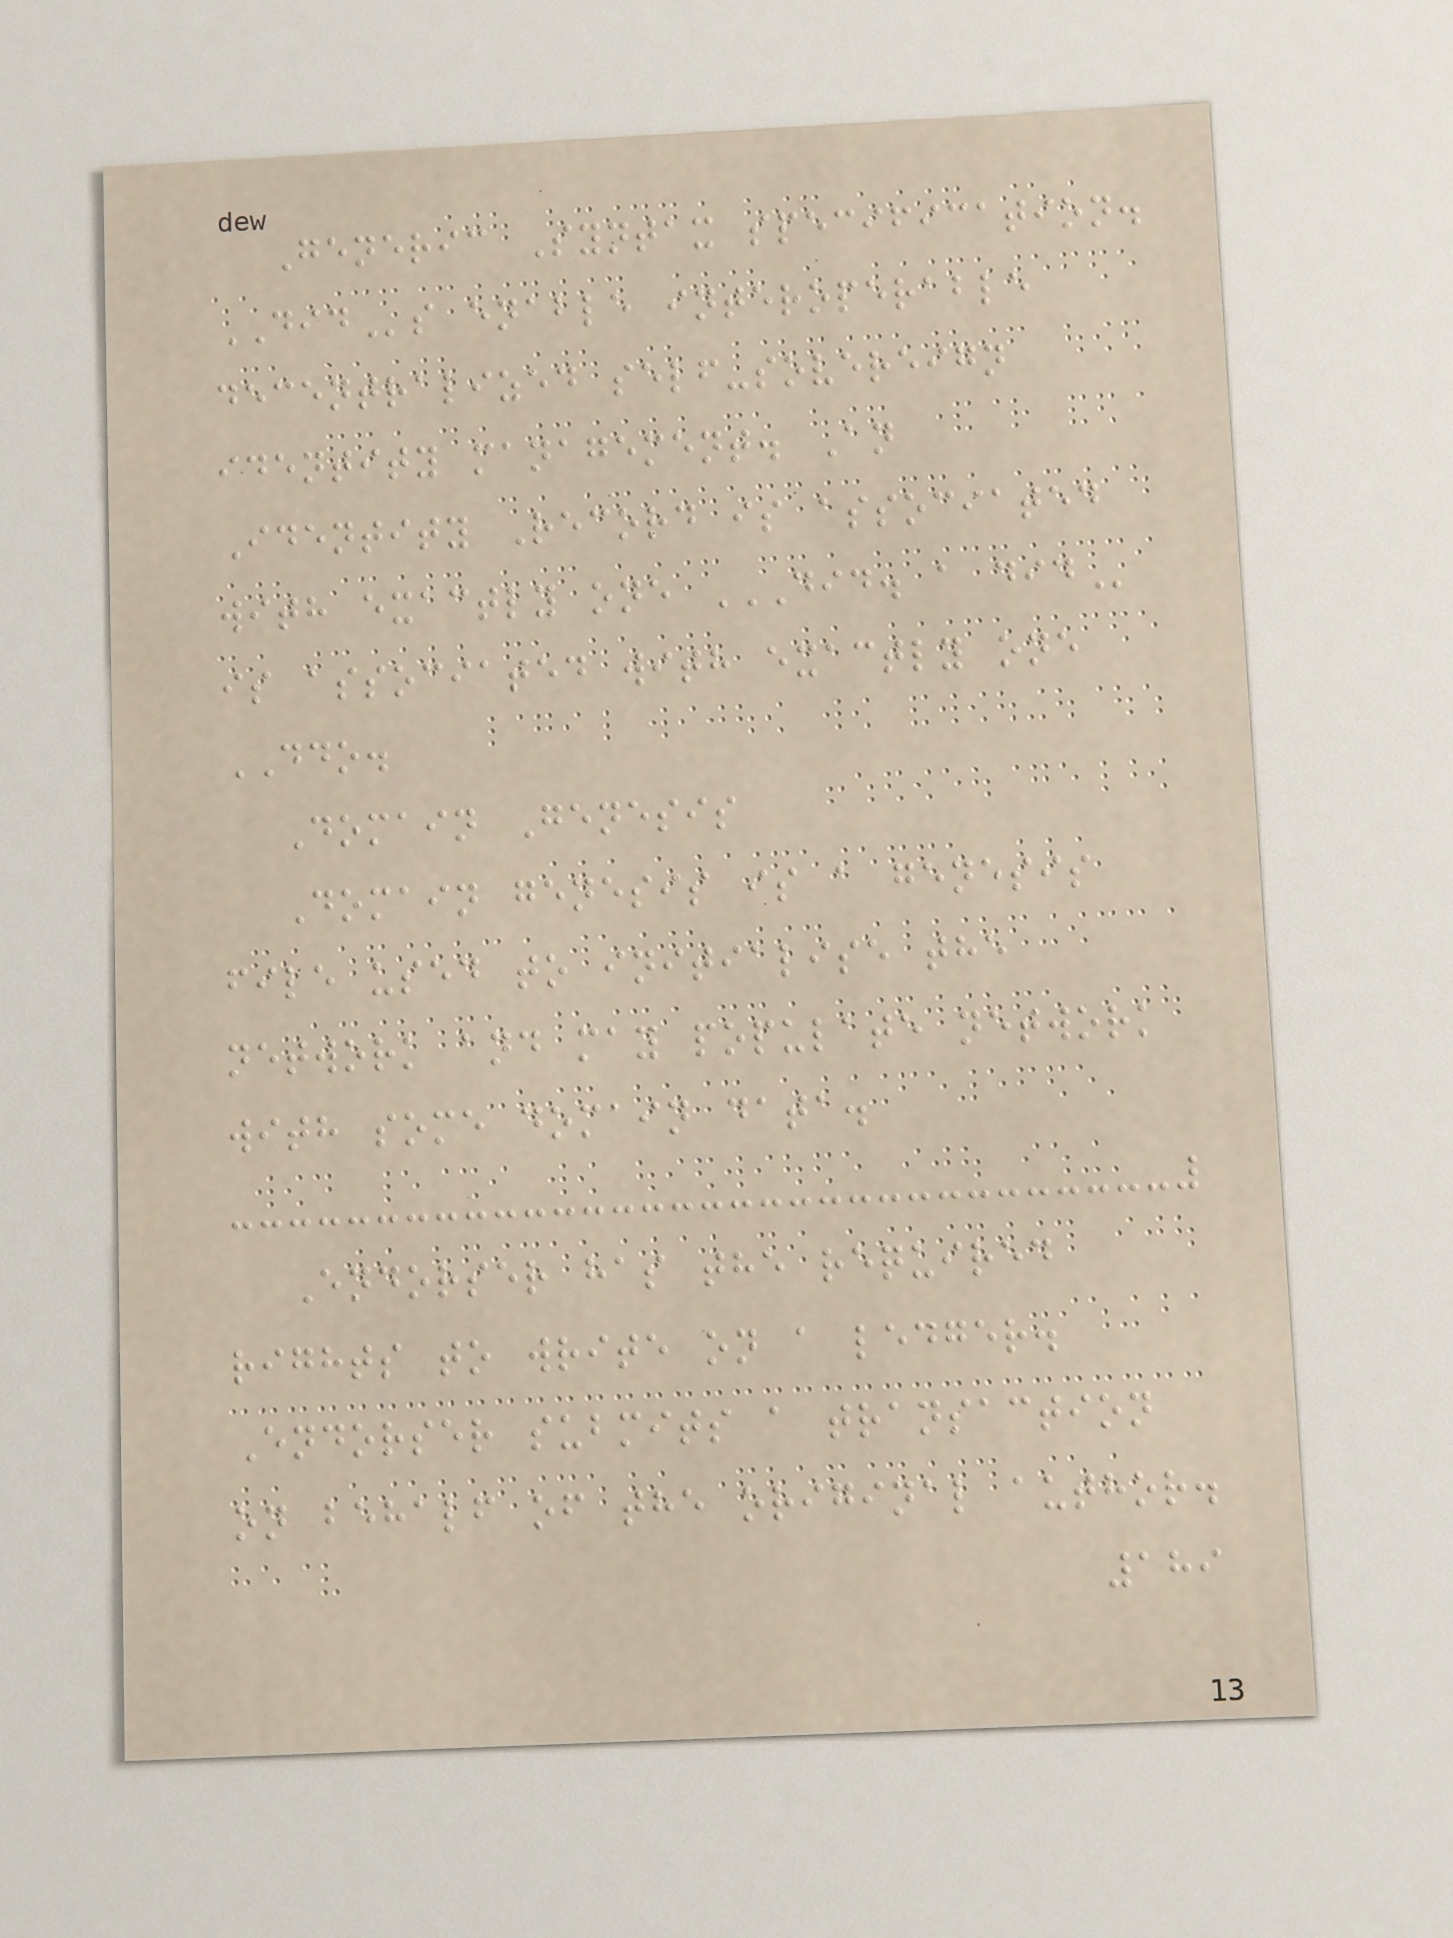Generic Syntax specification.
DIDs enable interoperable
decentralized self-sovereign
identity management. An
Identity Record is associated
with exactly one DID. A DID
is associated with exactly one
DDO.
Domain Genesis
Domain genesis is a genesis
file used to initialise the
network and may populate network
with some domain data.
Endorser has the required
rights to write on a ledger.
Endorser submits a transaction
on behalf of the original author.
189
